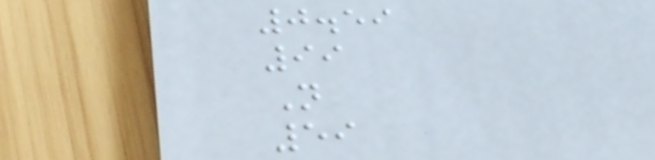0.59
99
N
59
